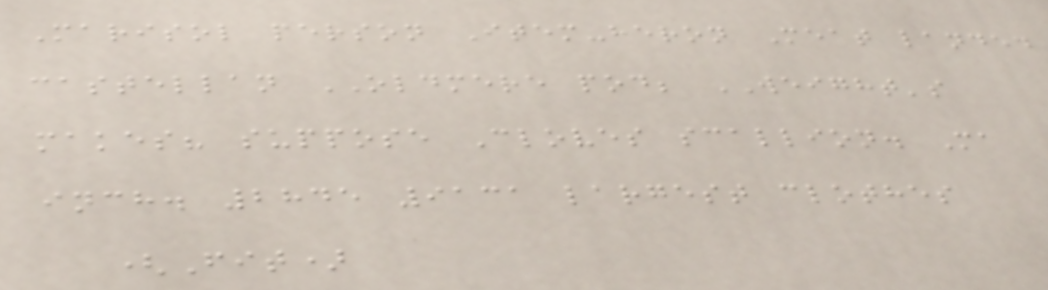Marisol person Item-heron Meat landed
castellan OLDMERE pod; WEIGHT's
makes? suppose Cloves scallion. Ma
inch. 2845 9131 largest clothes
(Fit)
